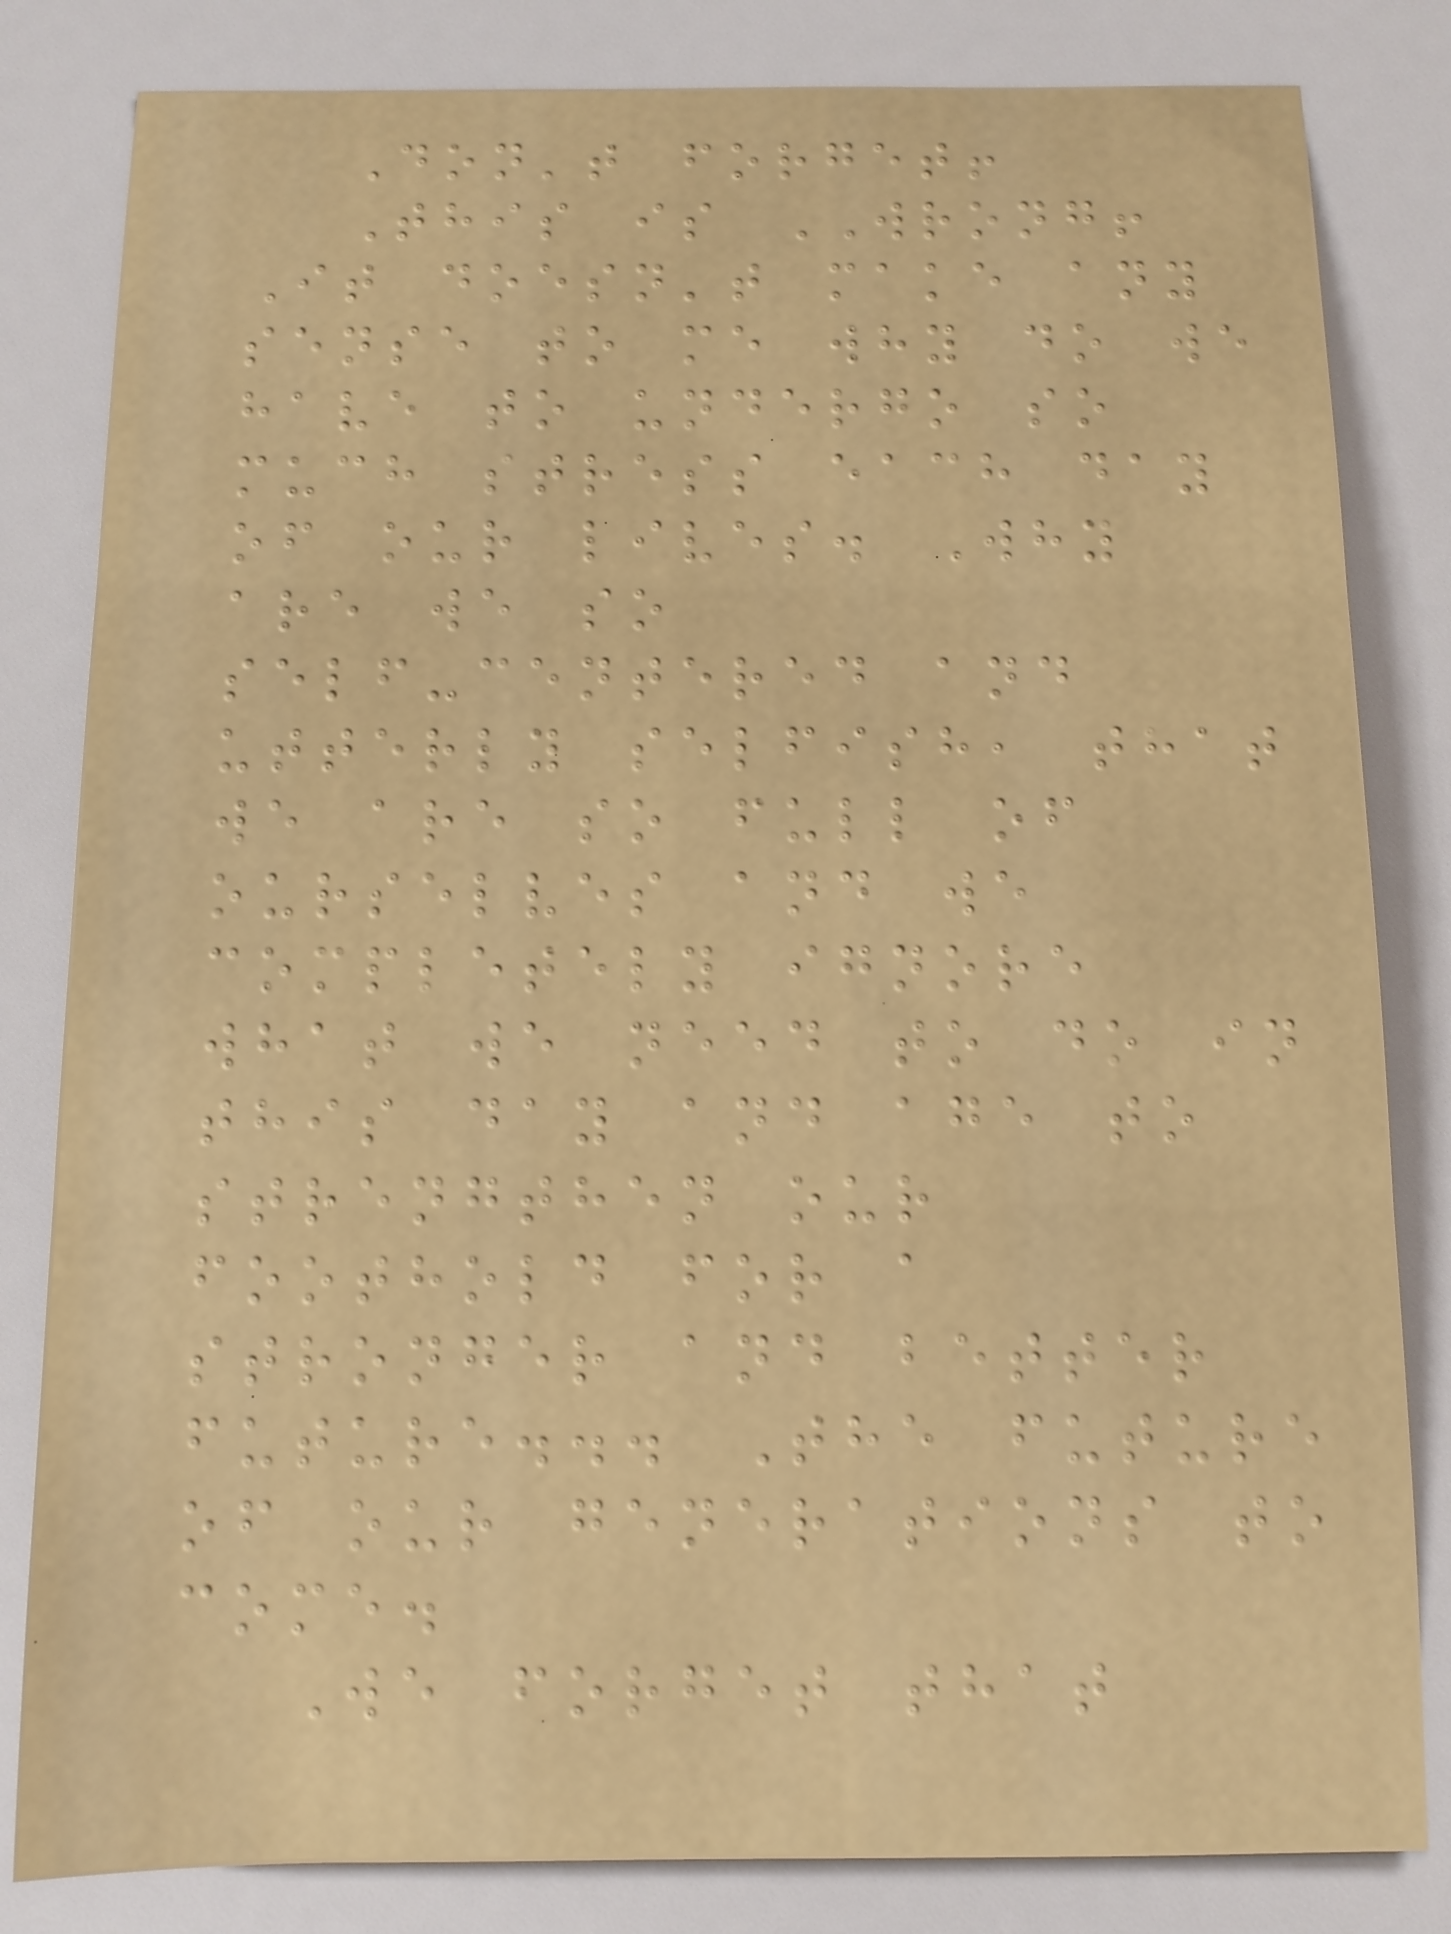Don't forget!
This is WRONG!
It doesn't make any
sense to me why do we
have to undergo so
much stress each day
of our lives. Why
are we so
self-centered and
utterly selfish, that
we are so full of
ourselves and we
completely ignore
what we need to do in
this day and age to
strengthen our
foothold for a
stronger and better
future... The future
of our generations to
come.
We forget that
